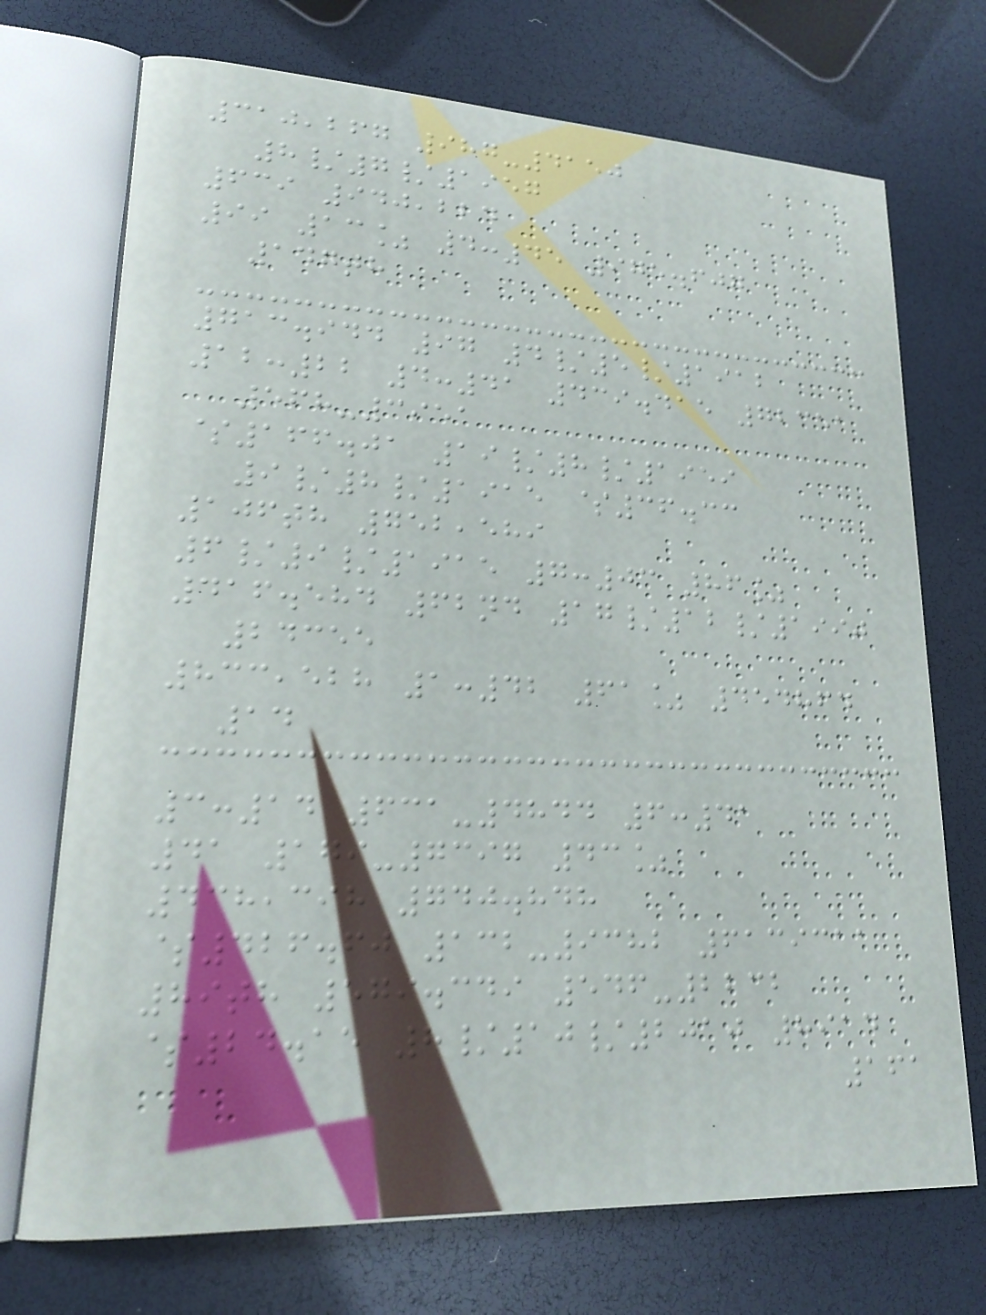310,267 987-4150
8/7/1957
639 940,224
99 13% 4:45 975.607
147th
713.944 97 4/5/1912
12:22 4:41 439.415 72351
568-3951
$166.01 19/8/1959
9/8/1915 $36.33
106th 752,589
6/9/1915 7:03 86%
416.584 62nd 17/12/1990
24355
833,528 1:42 61% 454864
14
3:14 631-4844 6:41
41 179-7397 43%
438,398 740.848
$426.60 132-9382 6139311
89th 579.349 546-2232
$24.15 8/10/2010 8914
161
